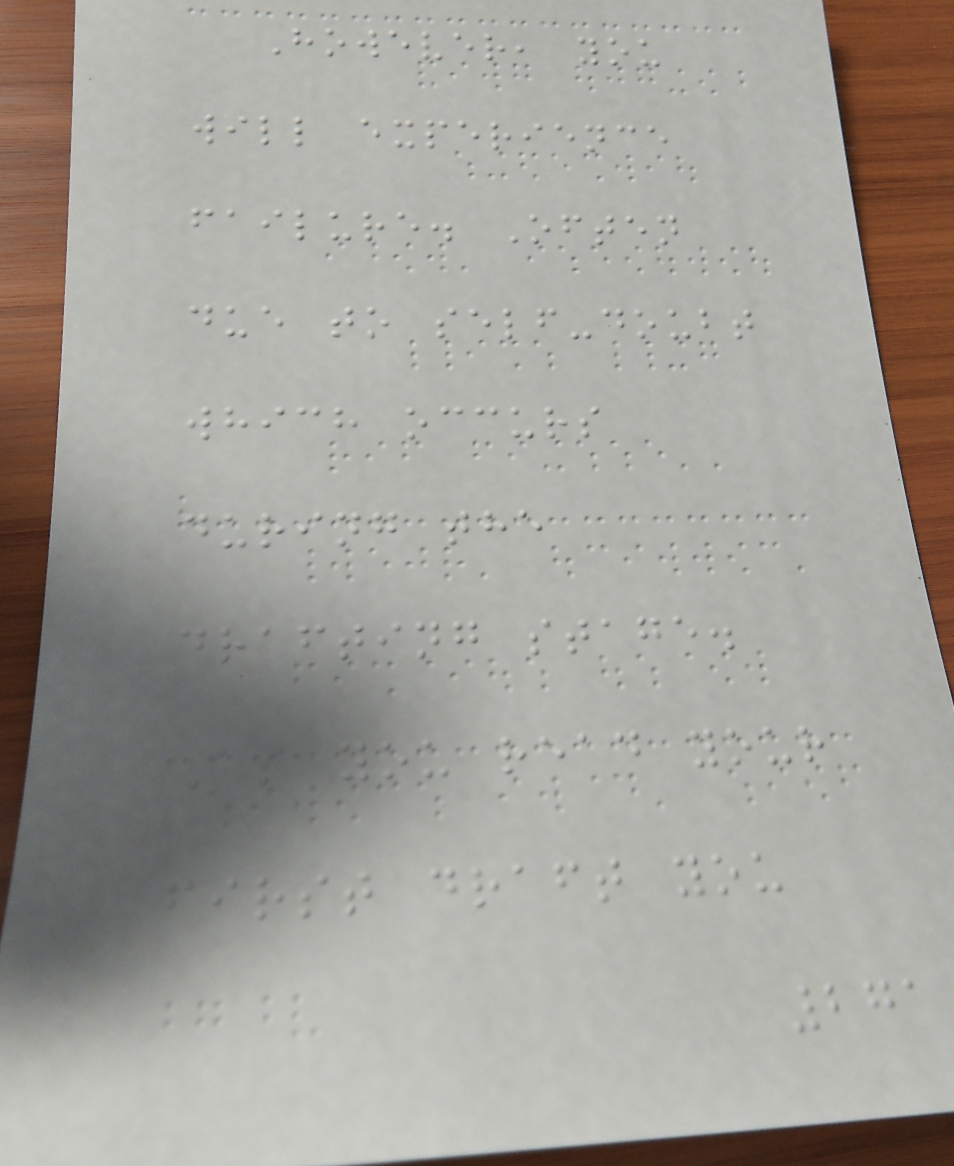However, you
will experience
failure. Often
due to self-doubt
which occurs
during the
drafting stage.
As you read your
first draft you
271
